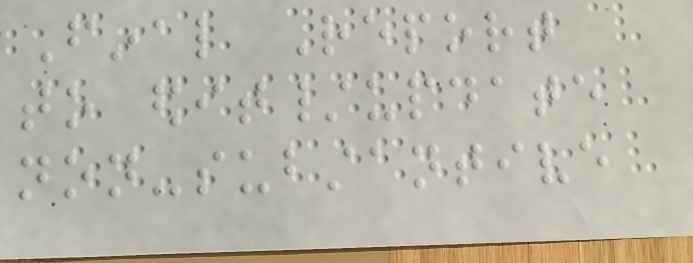Final Report
to edit/update
non-substantive
